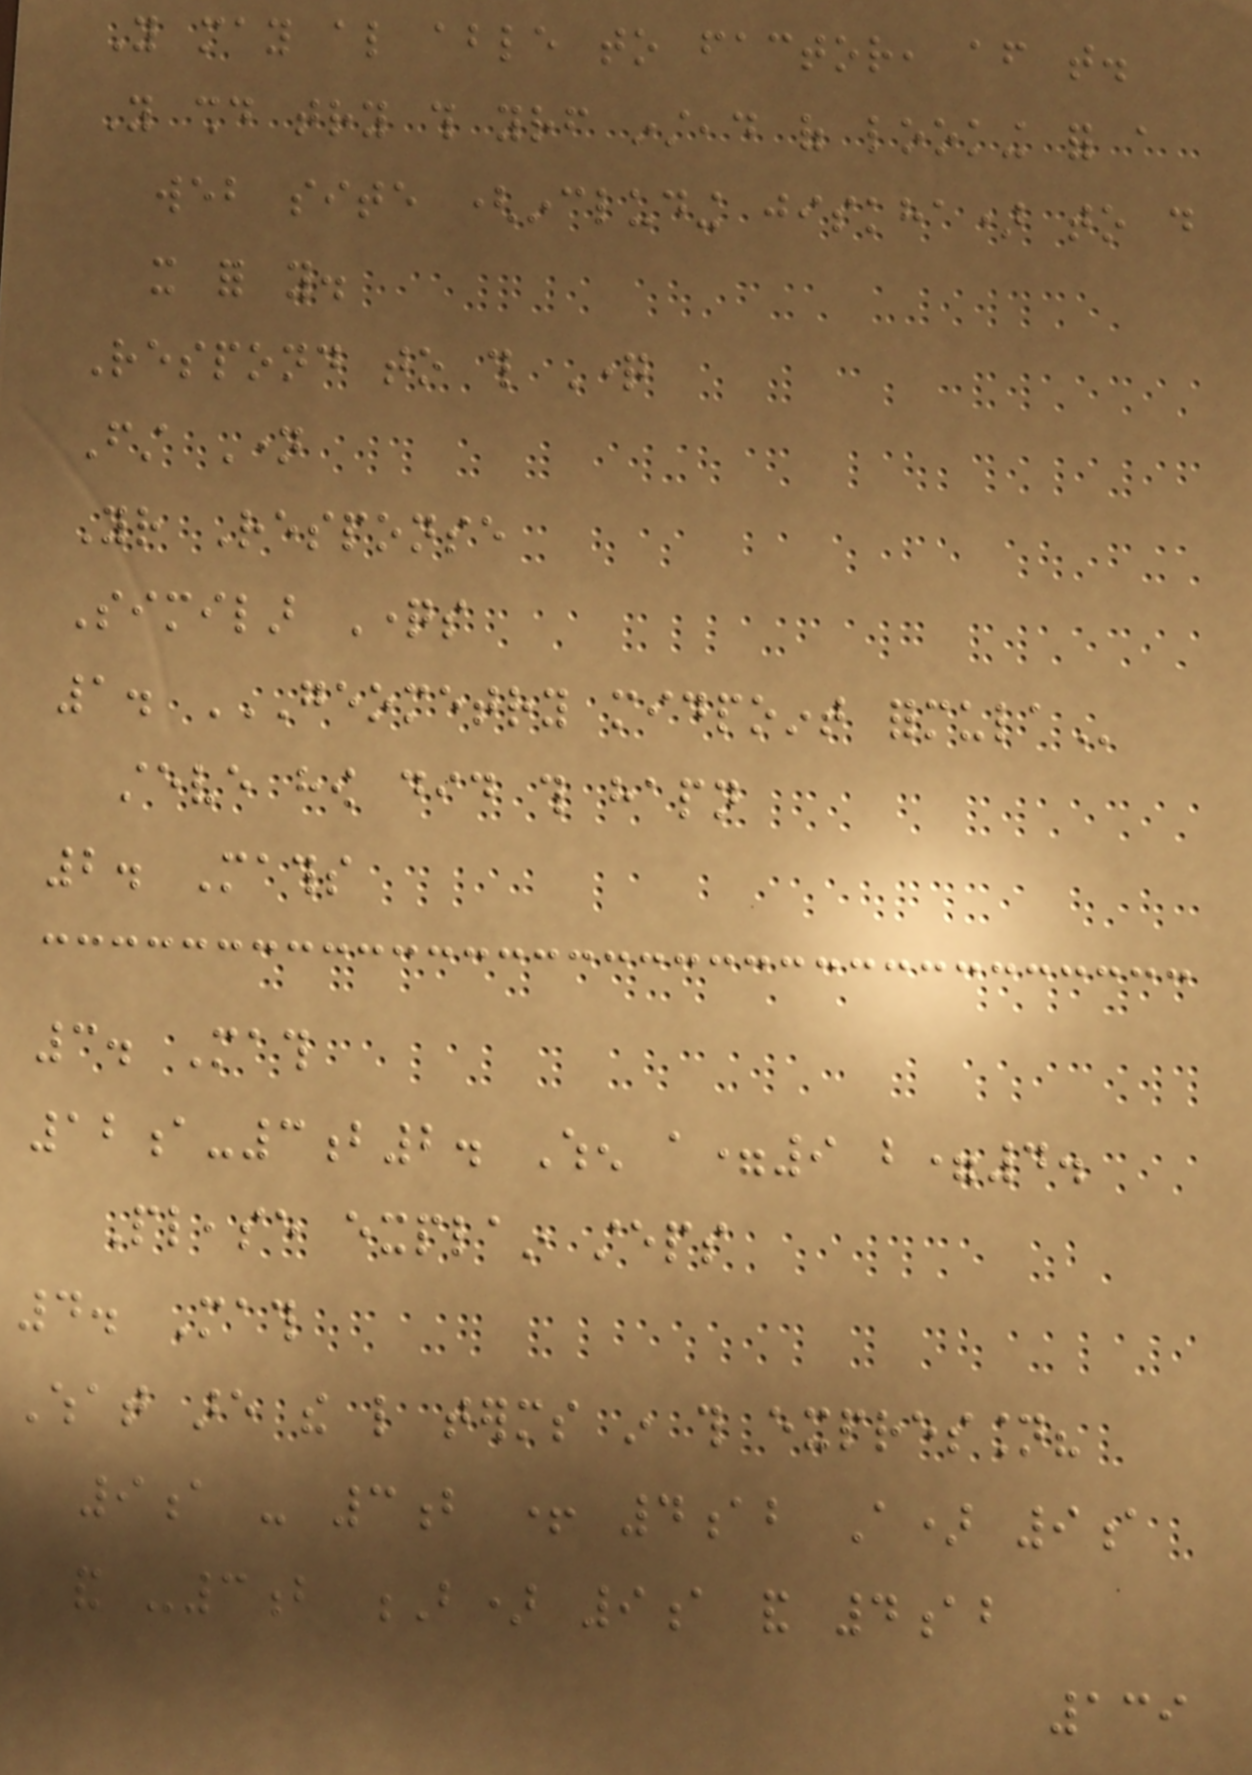You may also able to factor, after that.
You should try this yourself instead of looking for a
web site (including jiskha) to do
it for you.
Respond to this Question
First Name
Your Response
Similar Questions
1. GEOMETRY MIDPOINT FORMULA
steve how did this hapn
2. Maths
3. Math
12a-3b2. When a=9 b=4.
Please explain steps
4. Math
What are the like terms in this expression?
9a - 3b + 4ab A) 9a
and -3b B) 9a and 4ab
139
